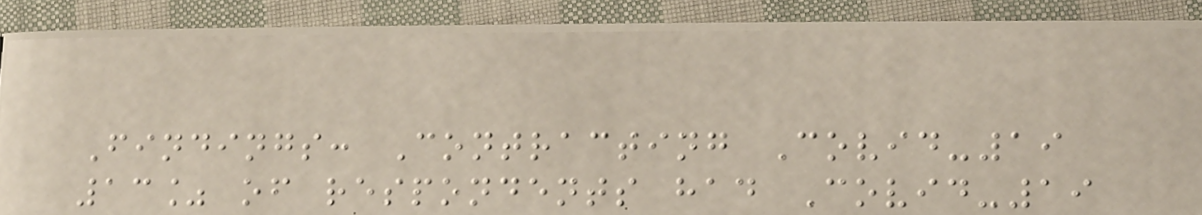Findings: Contracting Covid-19
13% of respondents had Covid-19
